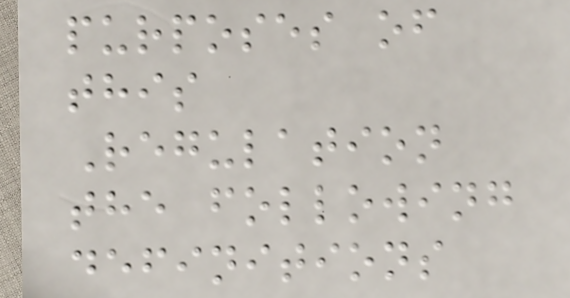purposes of
this
Regulation
the following
definitions
